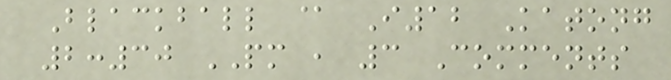Blackball @ I12 Katong
2:30 PM , 3 Comments
